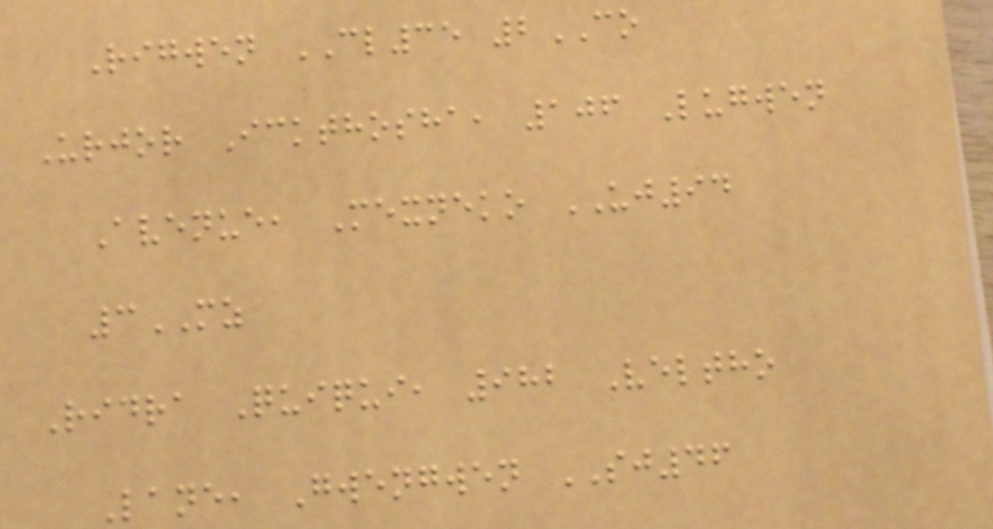Rigwen CL35 2CO
Urjor Ickthosha, 106 Lugwen
Avenue, Mexneko UJ94
3MZ
Ridra Quiqui, 982 Veltho
Lane, Gwengwen SJ46
